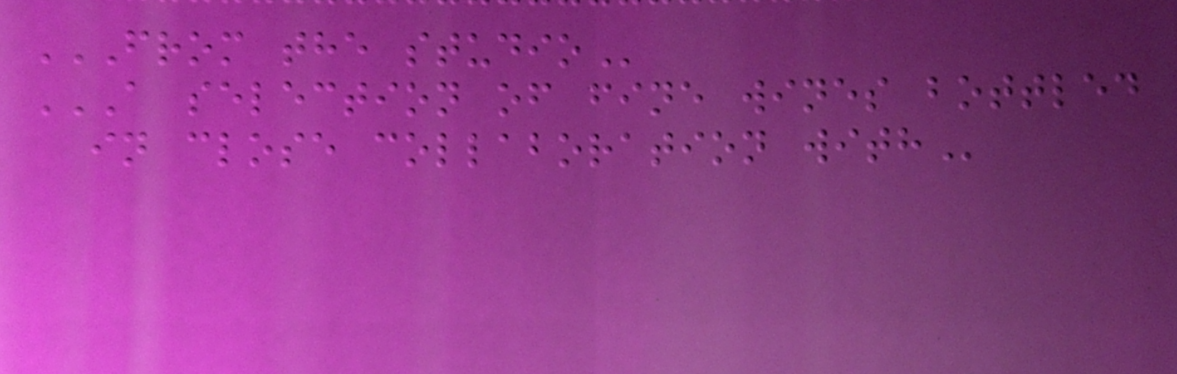FROM THE STUDIO
A SELECTION OF FINE WINES BOTTLED
IN CLOSE COLLABORATION WITH
